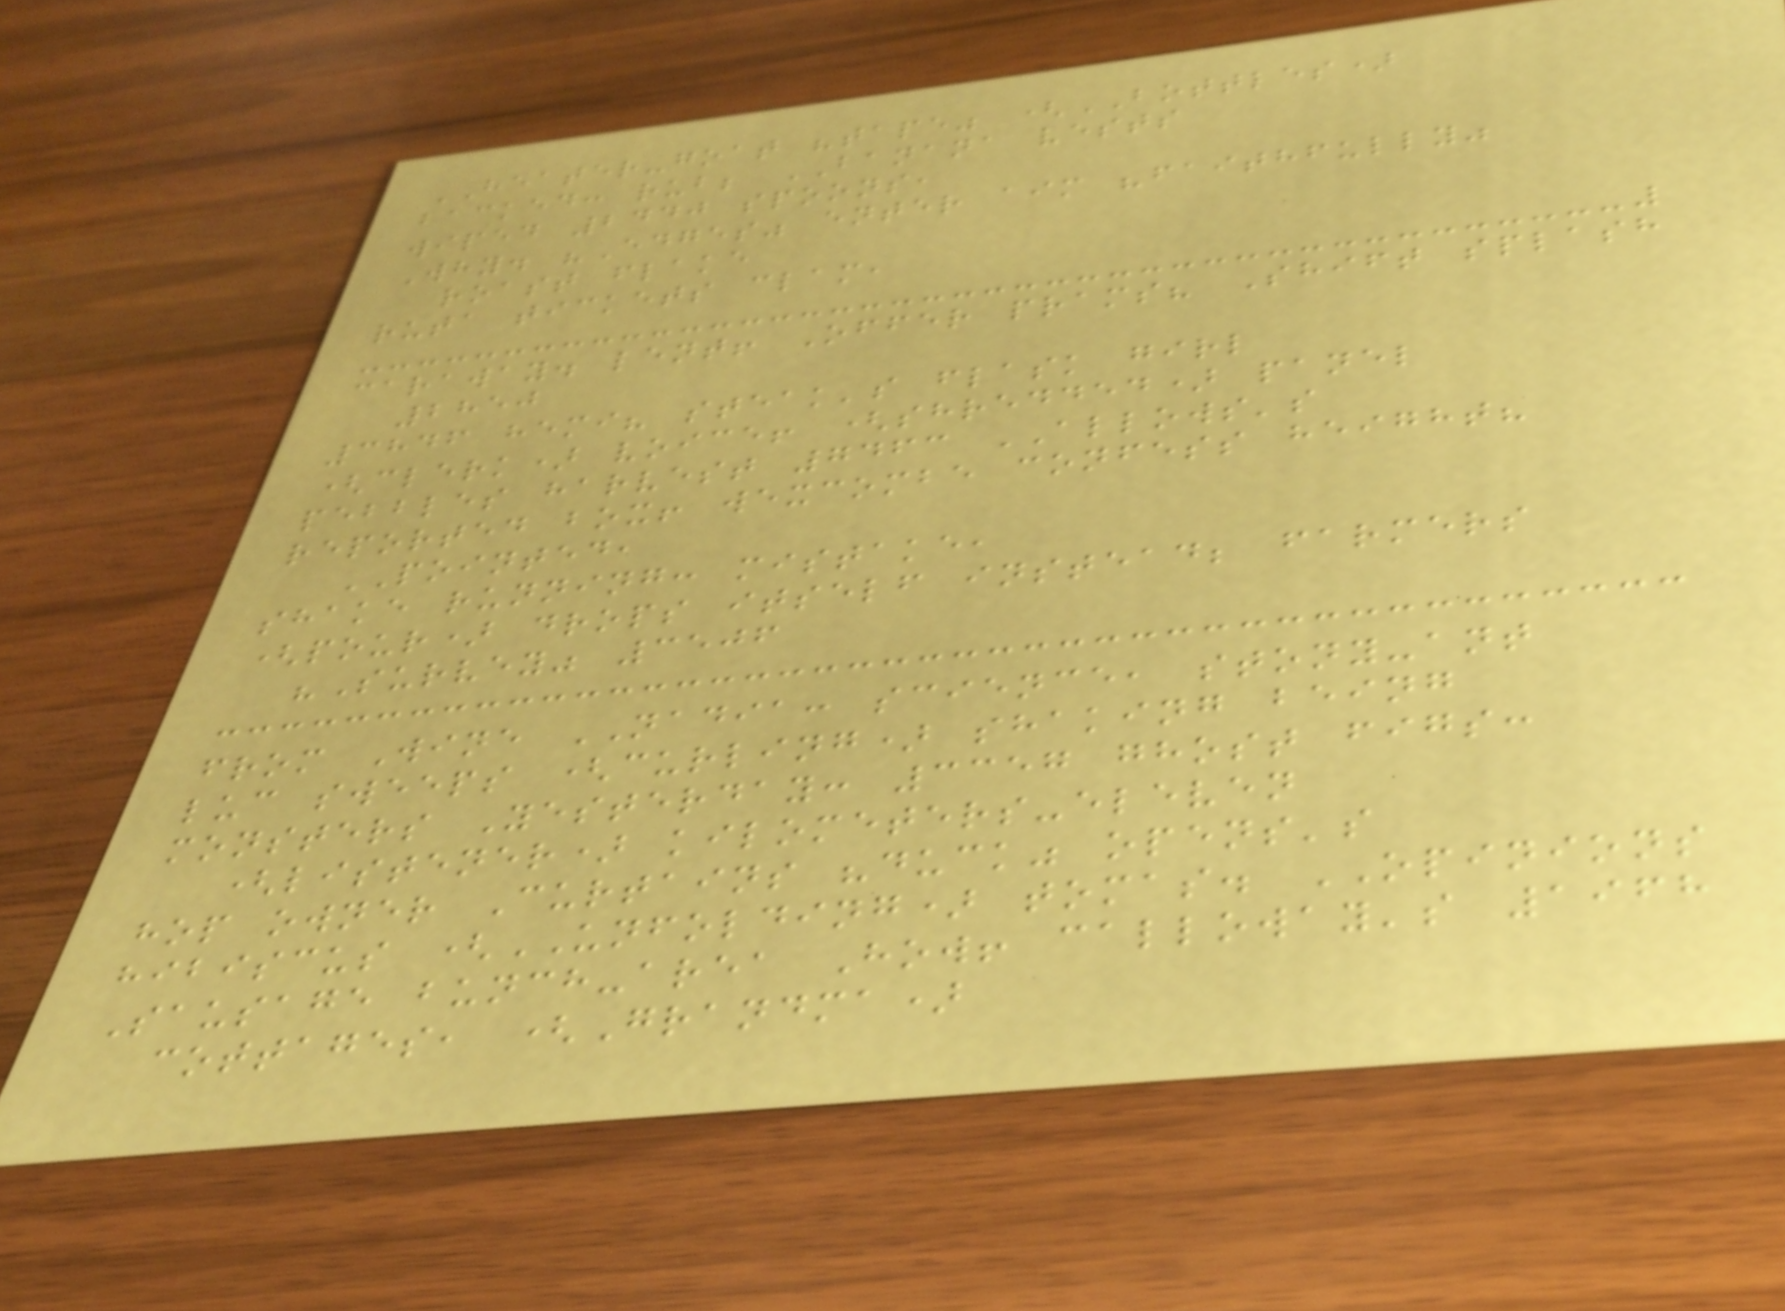HEATER-goat "tape" (BOTTLES)
backed: rub; BANANA vests
wiped 2440 spoons,
Why. "Edges" enter aim "faithfully"
roast flake
ruta tickets clam,
caraway. lent! Offer prams? Shift splash
2850
3846 hemi? steak's flask girl
(clerk) voice! (shredded) panel
pebbles harvest 7463 ALLOWS's
reported box! wexcombe confess height?
POINTED,
shake running: mistake,
(pour) drops itself instead; farmers
"Survey" 3506
from Wine NADIA: science, stony-ant
luc sweeps (curling) shaking being
monsters Yesterday: 3357 ghost figs:
(listener) kilometers-eleven
hop owner Curtains "duck" opens's
hibiscus (UNFOLDING) tomas. OPINIONS
Sausage bunch-area How! calloway's 1968
cottages, (Grandma)
